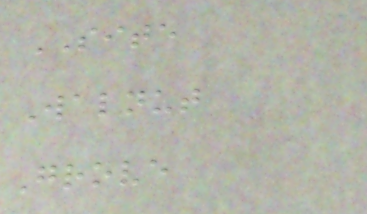SITE
Walnut
Grove
